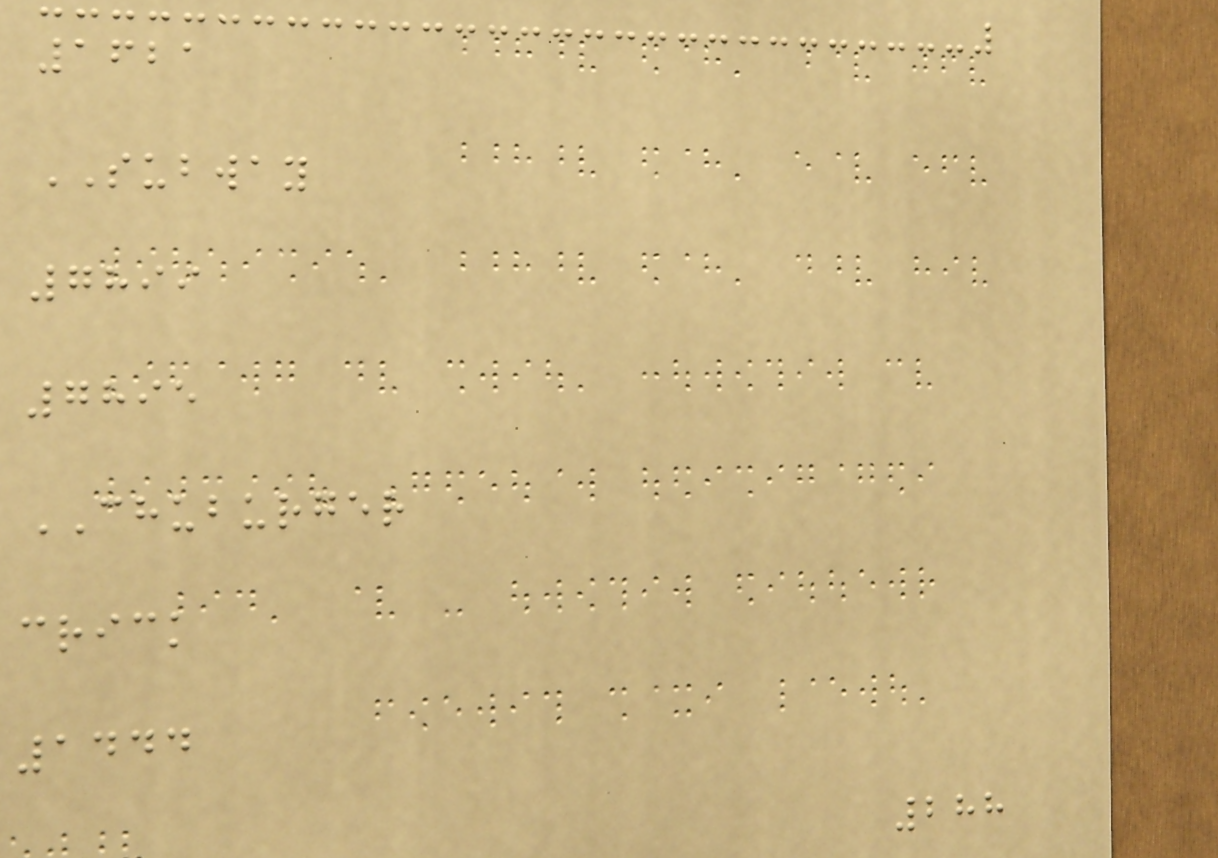1621
SUBWAY
7899
7895
CHUBURGER
crick
1444
288
